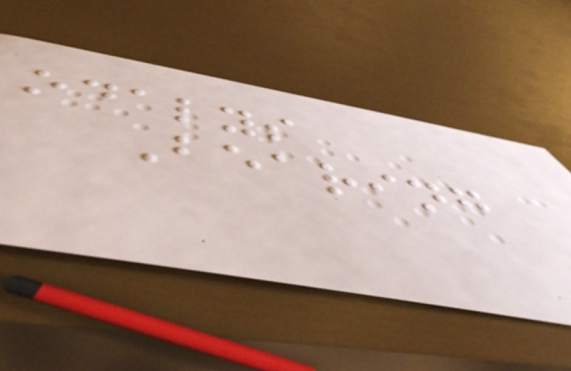odalys
Bearing
